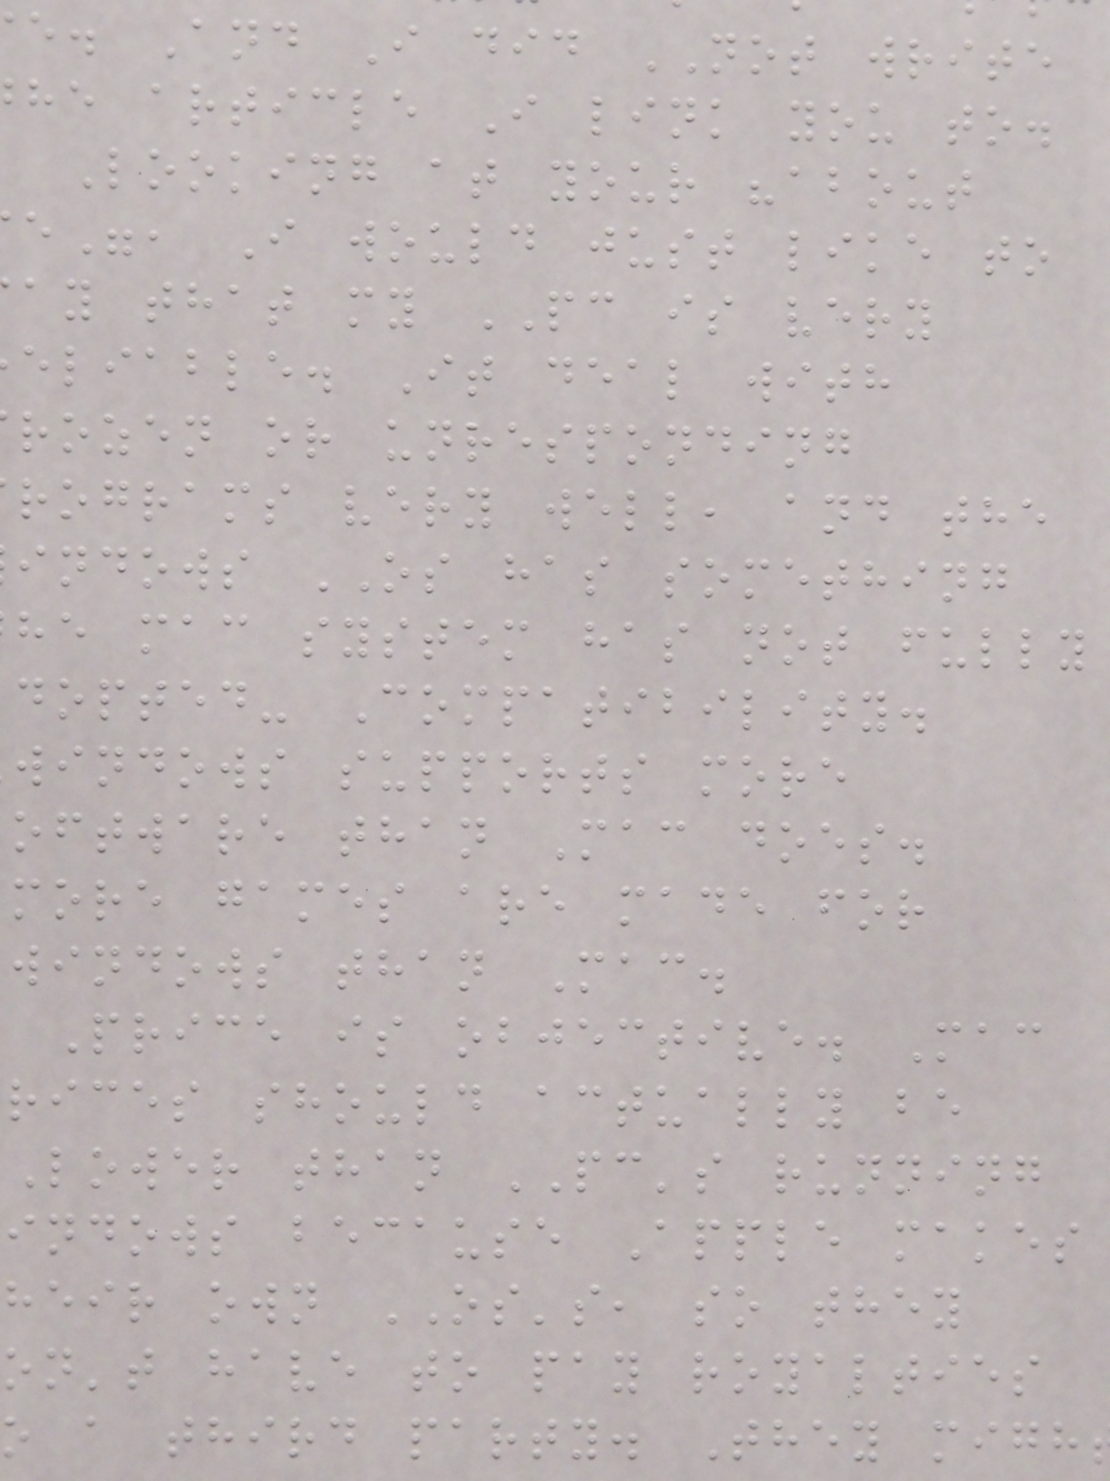e. And I did NOT write
he article I link you to.
Looking at your "about
e", I would just like to
ay that my PC is very
eliable. It deal with
rozen or unresponding
rograms very well, and the
indows OS has something
he mac system has not fully
dopted- Compatibility.
windows supports more
oftware than Mac does.
more games are made for
windows than Mac.
Price is objective. Mac
rices should actually be
lower than PC's running
indows because Apple makes
heir own OS's, so they
on't have to pay royalties
o a third party. They migh
